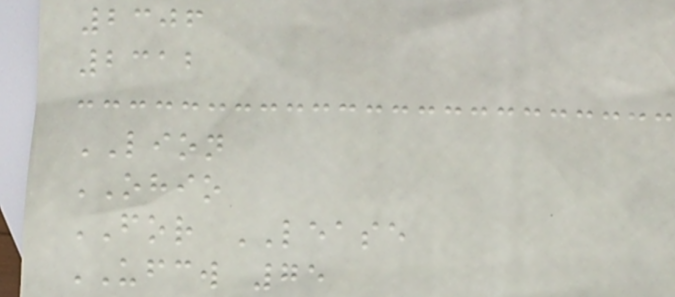2306
2312
LION
OHIO
FOR LEASE
UFCW 75
